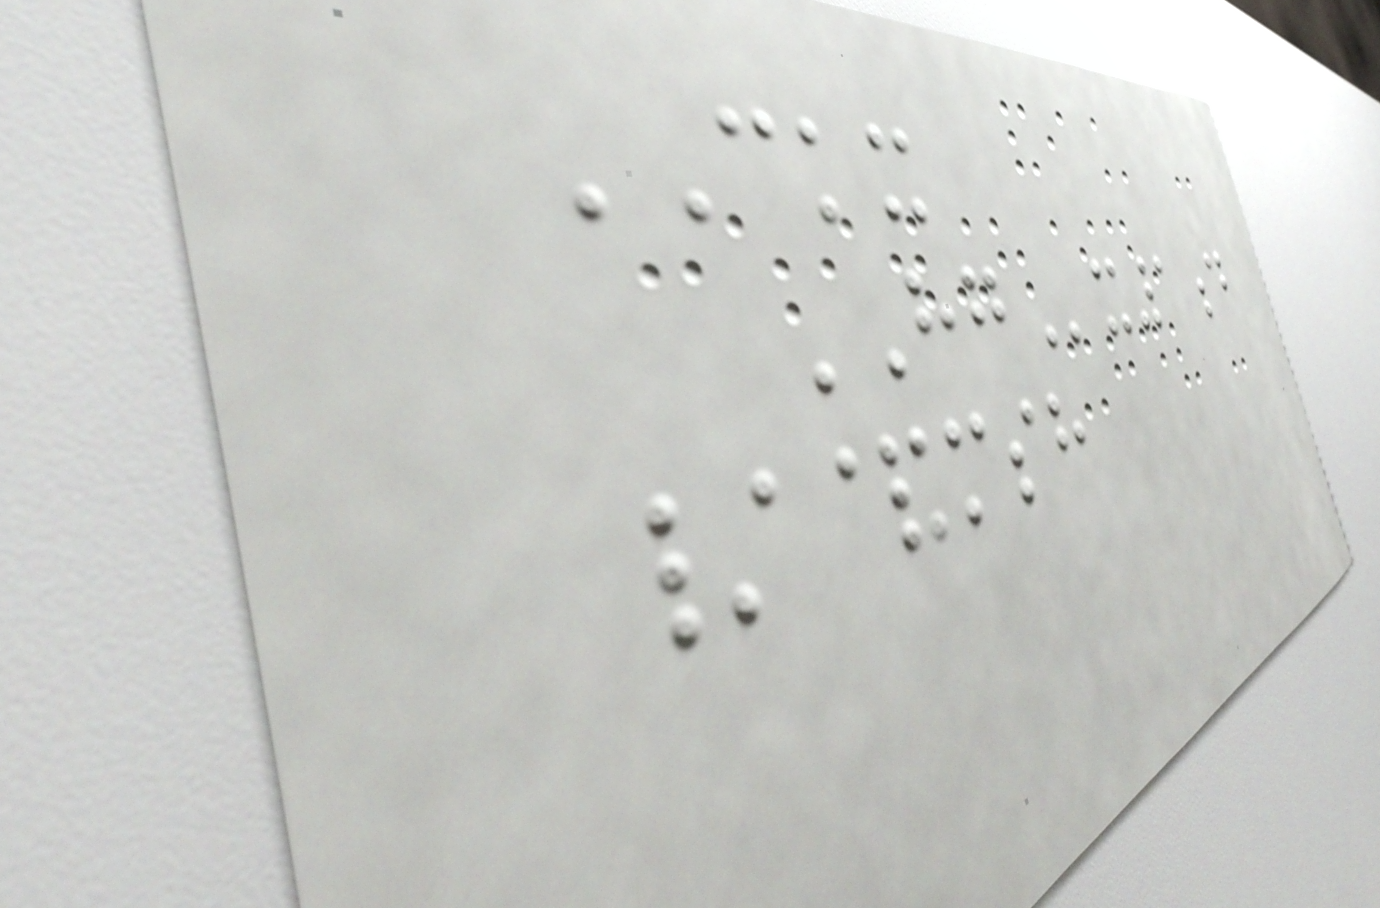CKX
HGx1d
/&msh
